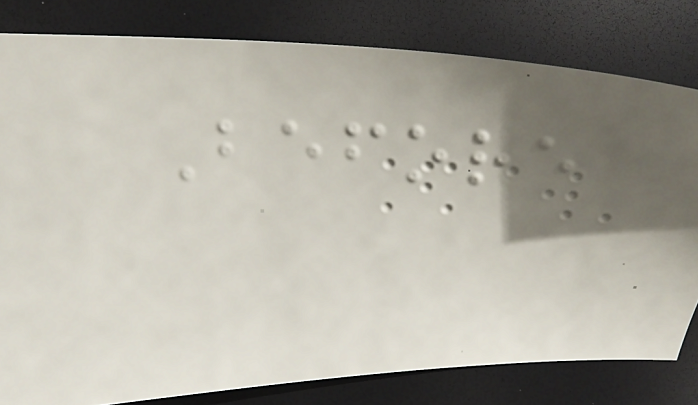Before
